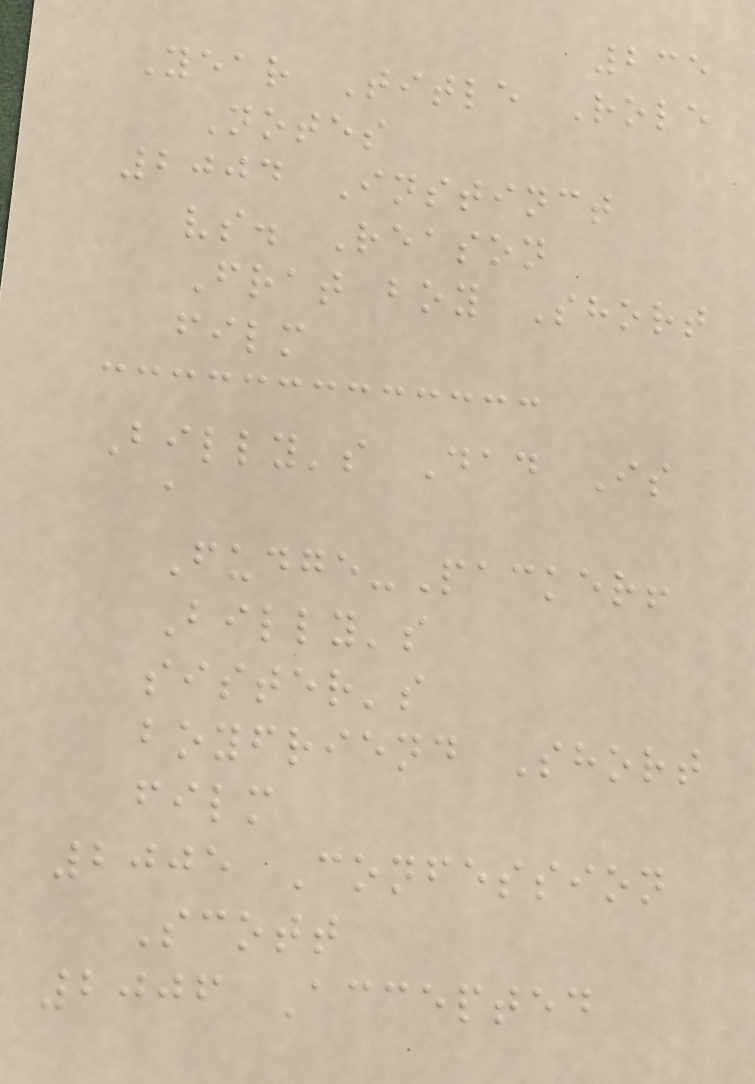235
Year Title Role
Notes
2004 Instinct
vs. Reason
Frat boy Short
film
Billy's Dad Is
a
Fudge-Packer!
Billy's
sister's
boyfriend Short
film
2005 Confession
Scott
2006 Accepted
